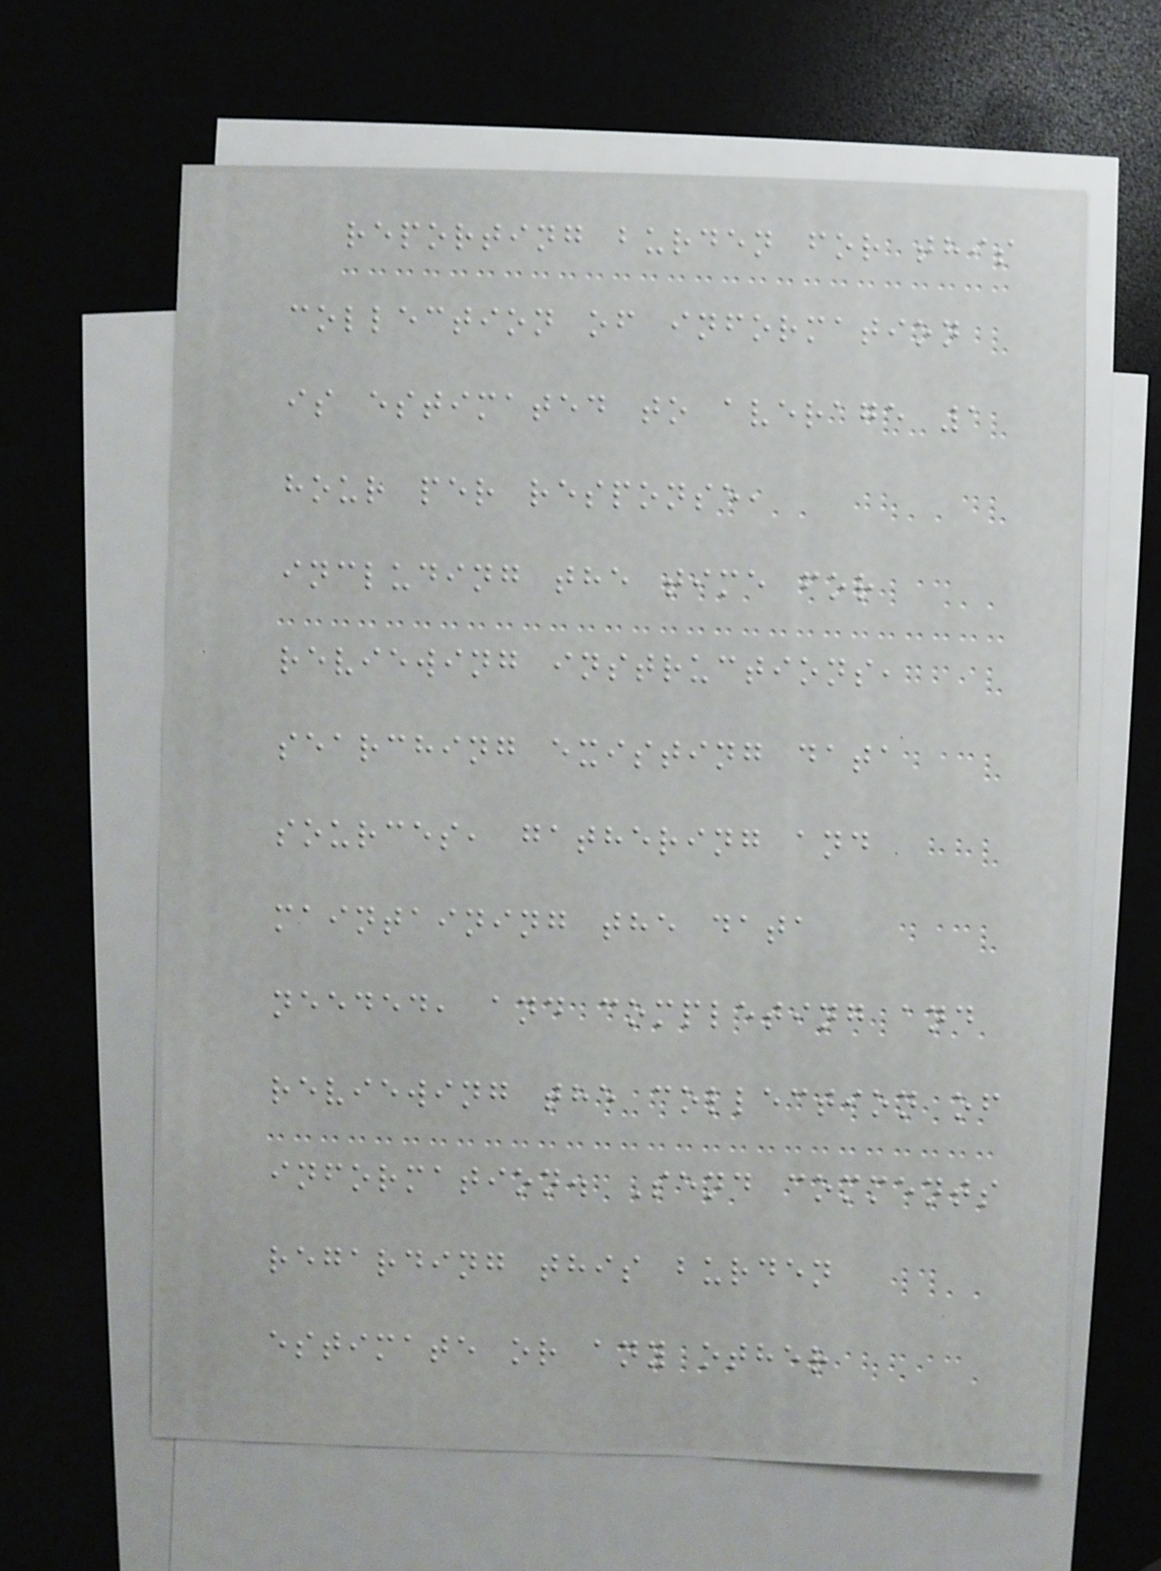reporting burden for this
collection of information
is estimated to average 1
hour per response,
including the time for
reviewing instructions,
searching existing data
sources, gathering and
maintaining the data
needed, and completing and
reviewing the collection of
information. Send comments
regarding this burden
estimate or any other
